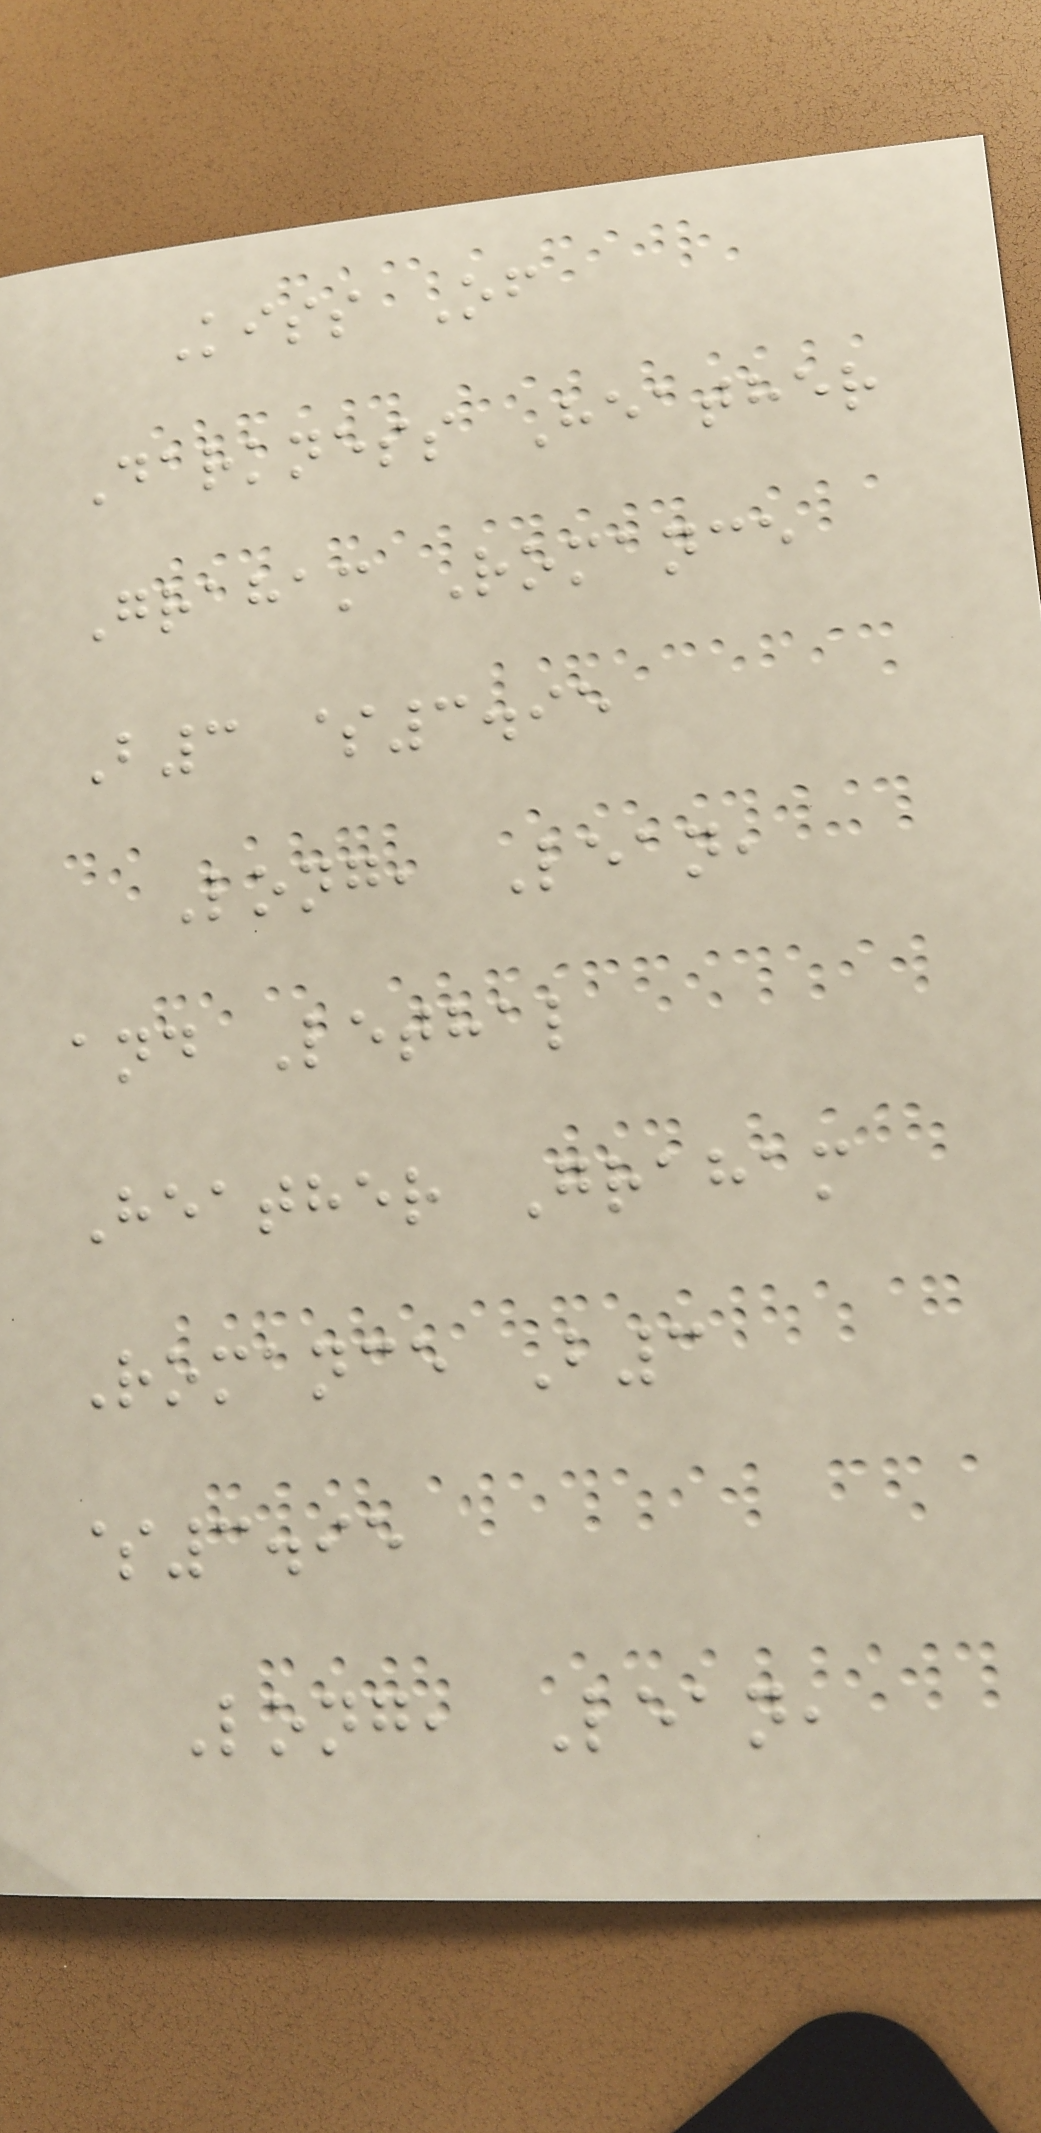Kiss Of
Darkness Heather
Graham Romance
B3 $3.95
Long, Lean,
and Lethal
Heather Graham
Romance B3
$3.95
Long, Lean,
